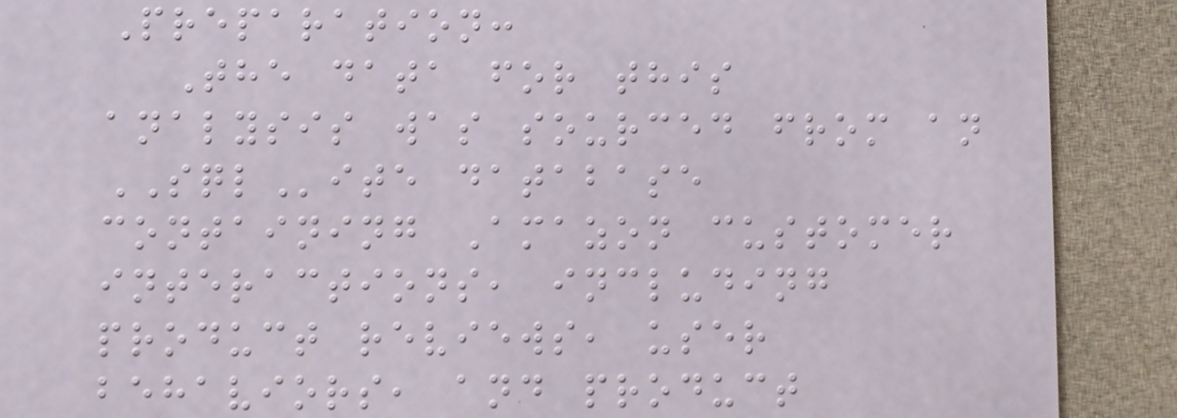Preparation:
The data for this
analysis was sourced from an
SQLite database
containing Amazon customer
interactions, including
product reviews, user
behaviors, and product
